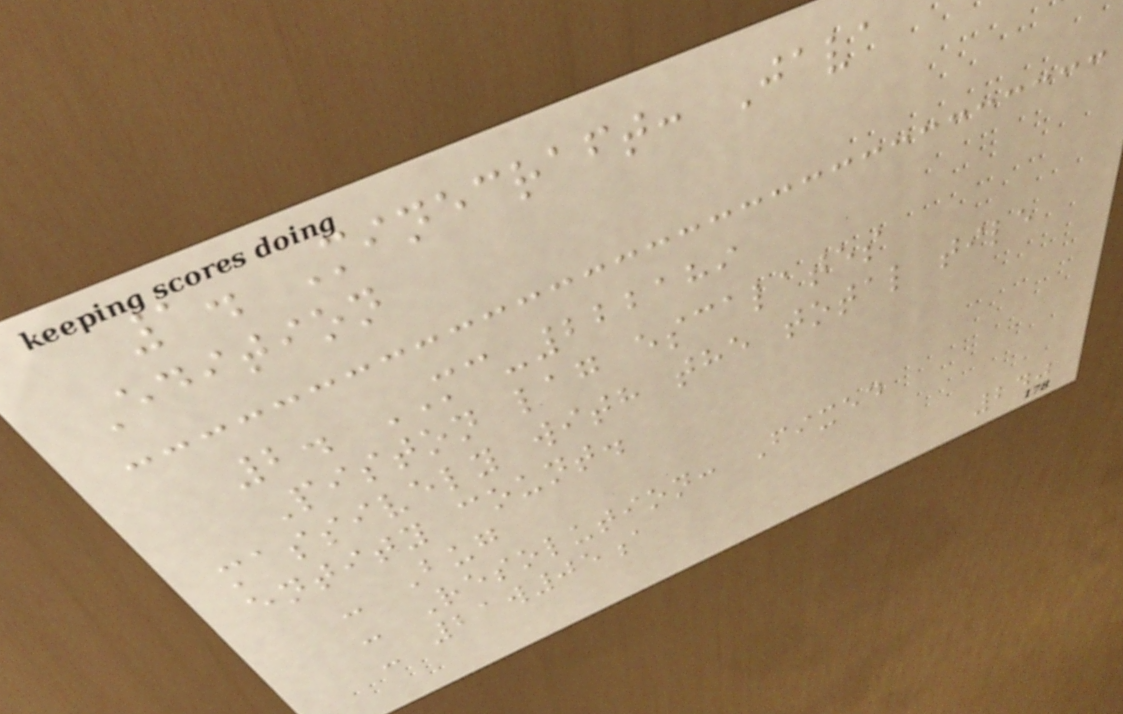1. Minecraft: Java
Edition
2. MC-222189
Piston lag escalates
massively with the total tile
entity count.
- Bug
- Resolution: Fixed
- 21w05a
240
